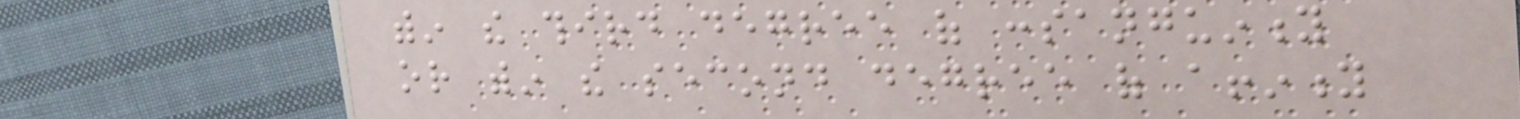within the third degree of consanguinity
or within the second degree of affinity
